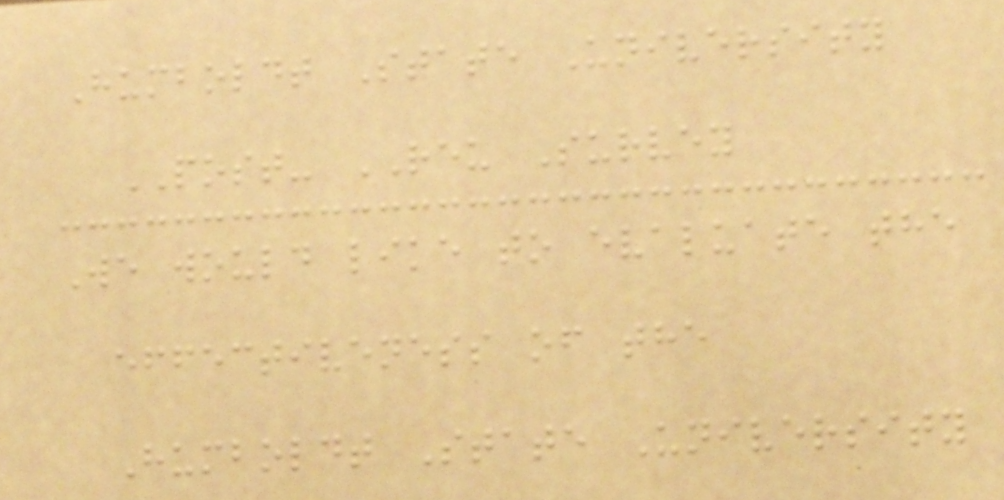Humboldt State University
POST- REU Survey
We would like to evaluate the
effectiveness of the
Humboldt State University
